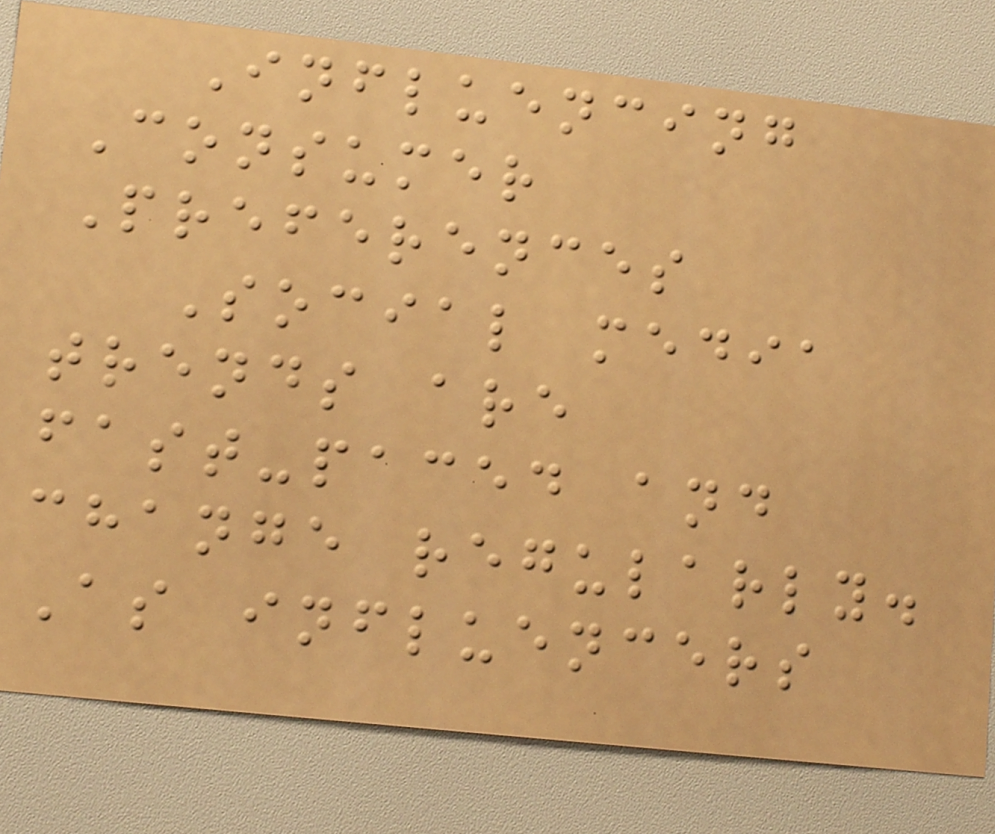Influencing
Consumer
Preferences
Social media
trends are
fast-paced and
change regularly.
As influencers
